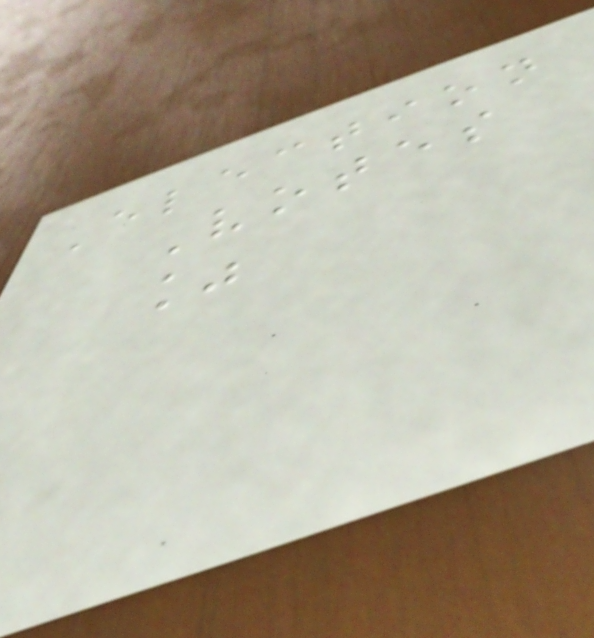Election
Votes
%
